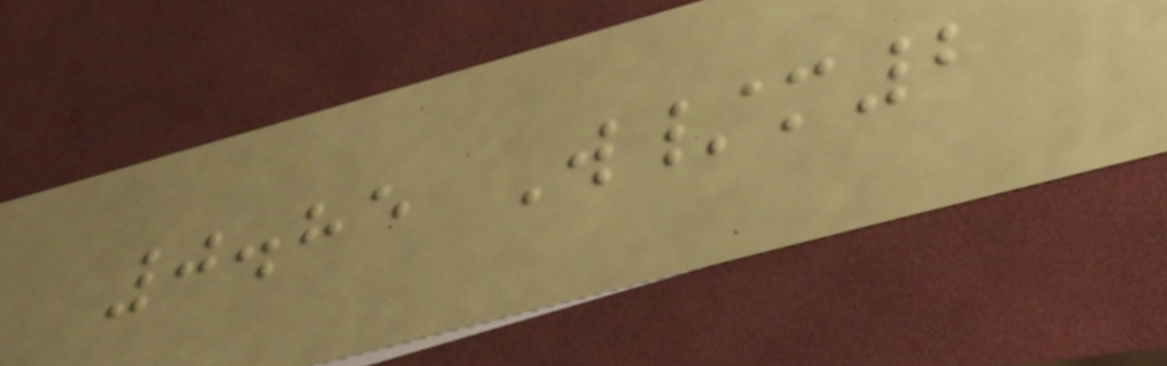0.85 W/m2
